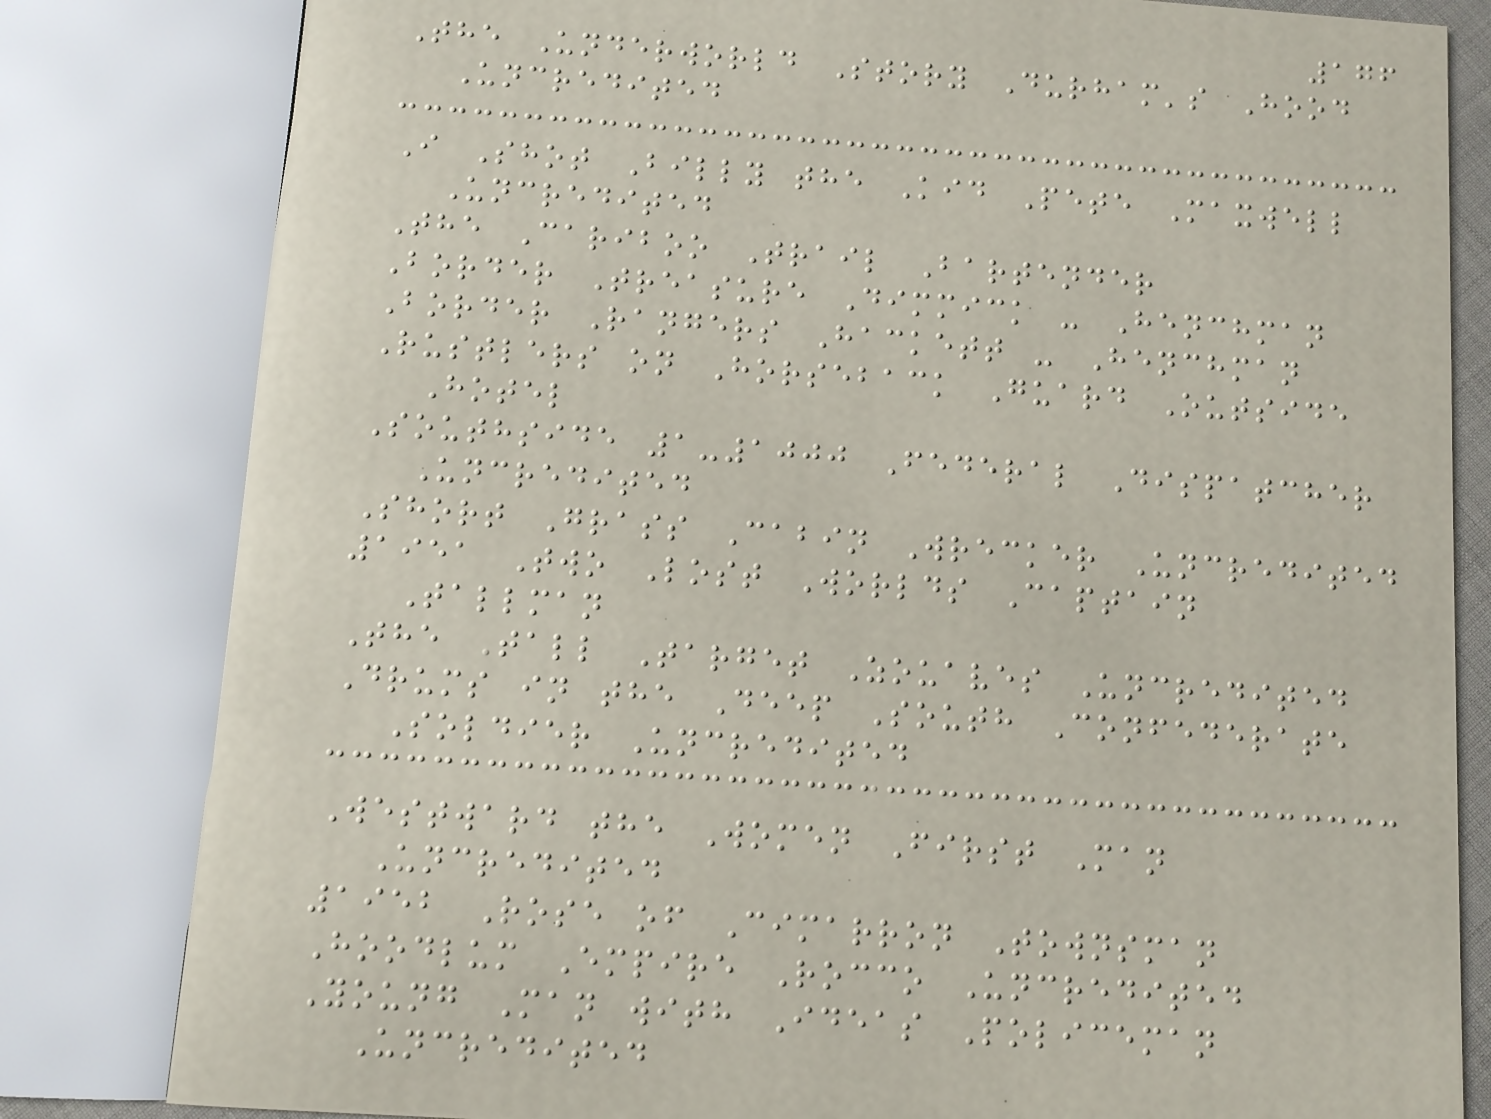176
The Underworld Story Durham's Hood
Uncredited
I Shot Billy the Kid Pete Maxwell
Uncredited
The Cariboo Trail Bartender
Border Treasure Dimmick - Henchman
Border Rangers Hackett - Henchman
Rustlers on Horseback Guard Outside
Hotel
Southside 1-1000 Federal Dispatcher
Uncredited
Short Grass Cabin Wrecker Uncredited
1951 Two Lost Worlds Captain
Tallman
The Tall Target Zouaves Uncredited
Drums in the Deep South Confederate
Soldier Uncredited
Westward the Women First Man
Uncredited
1952 Rose of Cimarron Townsman
Hoodlum Empire Rocco Uncredited
Young Man with Ideas Policeman
Uncredited
